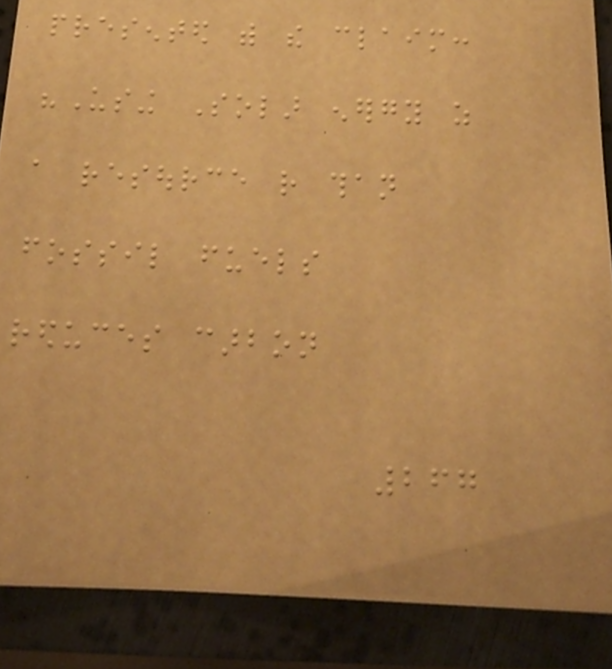presented with the claim:
"Using Solar energy as
a resource rather than
fossil fuels
reduces carbon
267
